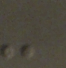-
